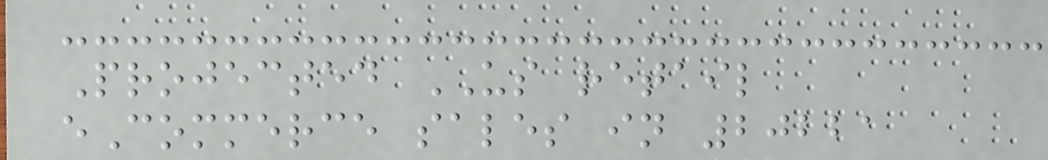Projected US retail
eCommerce sales in 20221
